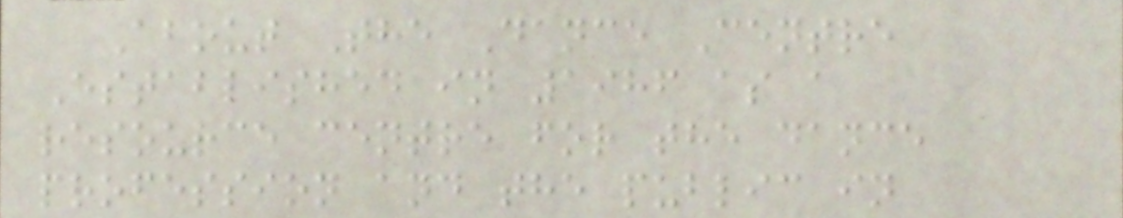About The Dance Centre
Established in 1986 as a
resource centre for the dance
profession and the public in
